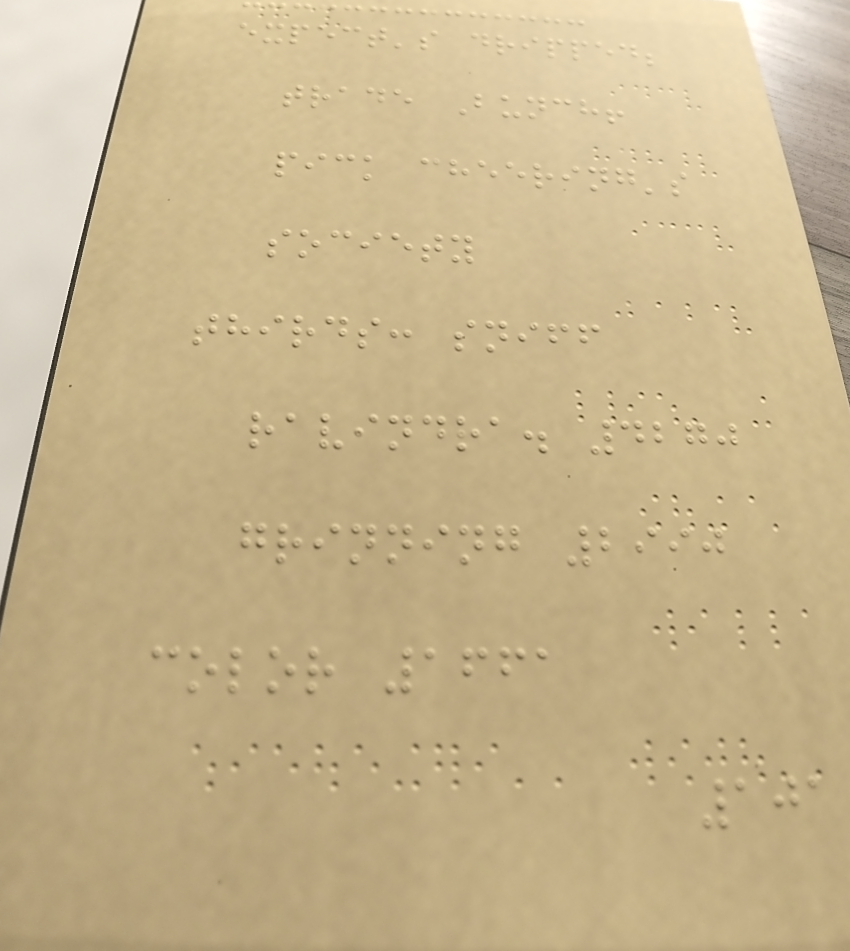expect's dripped;
trade Bunch!
pick cheering's
society
thirds: sniff
ravindra. 4270
grinning 2990
color 1661
101
